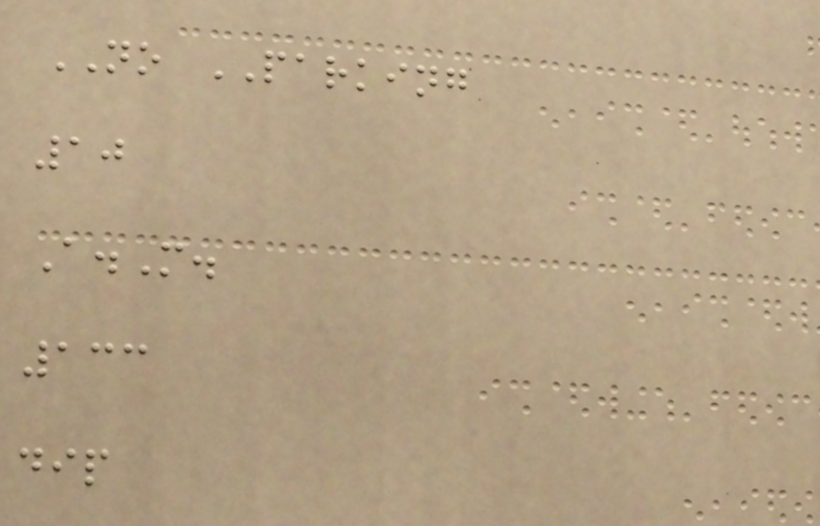NO PARKING
10
A.M.
133
dip
